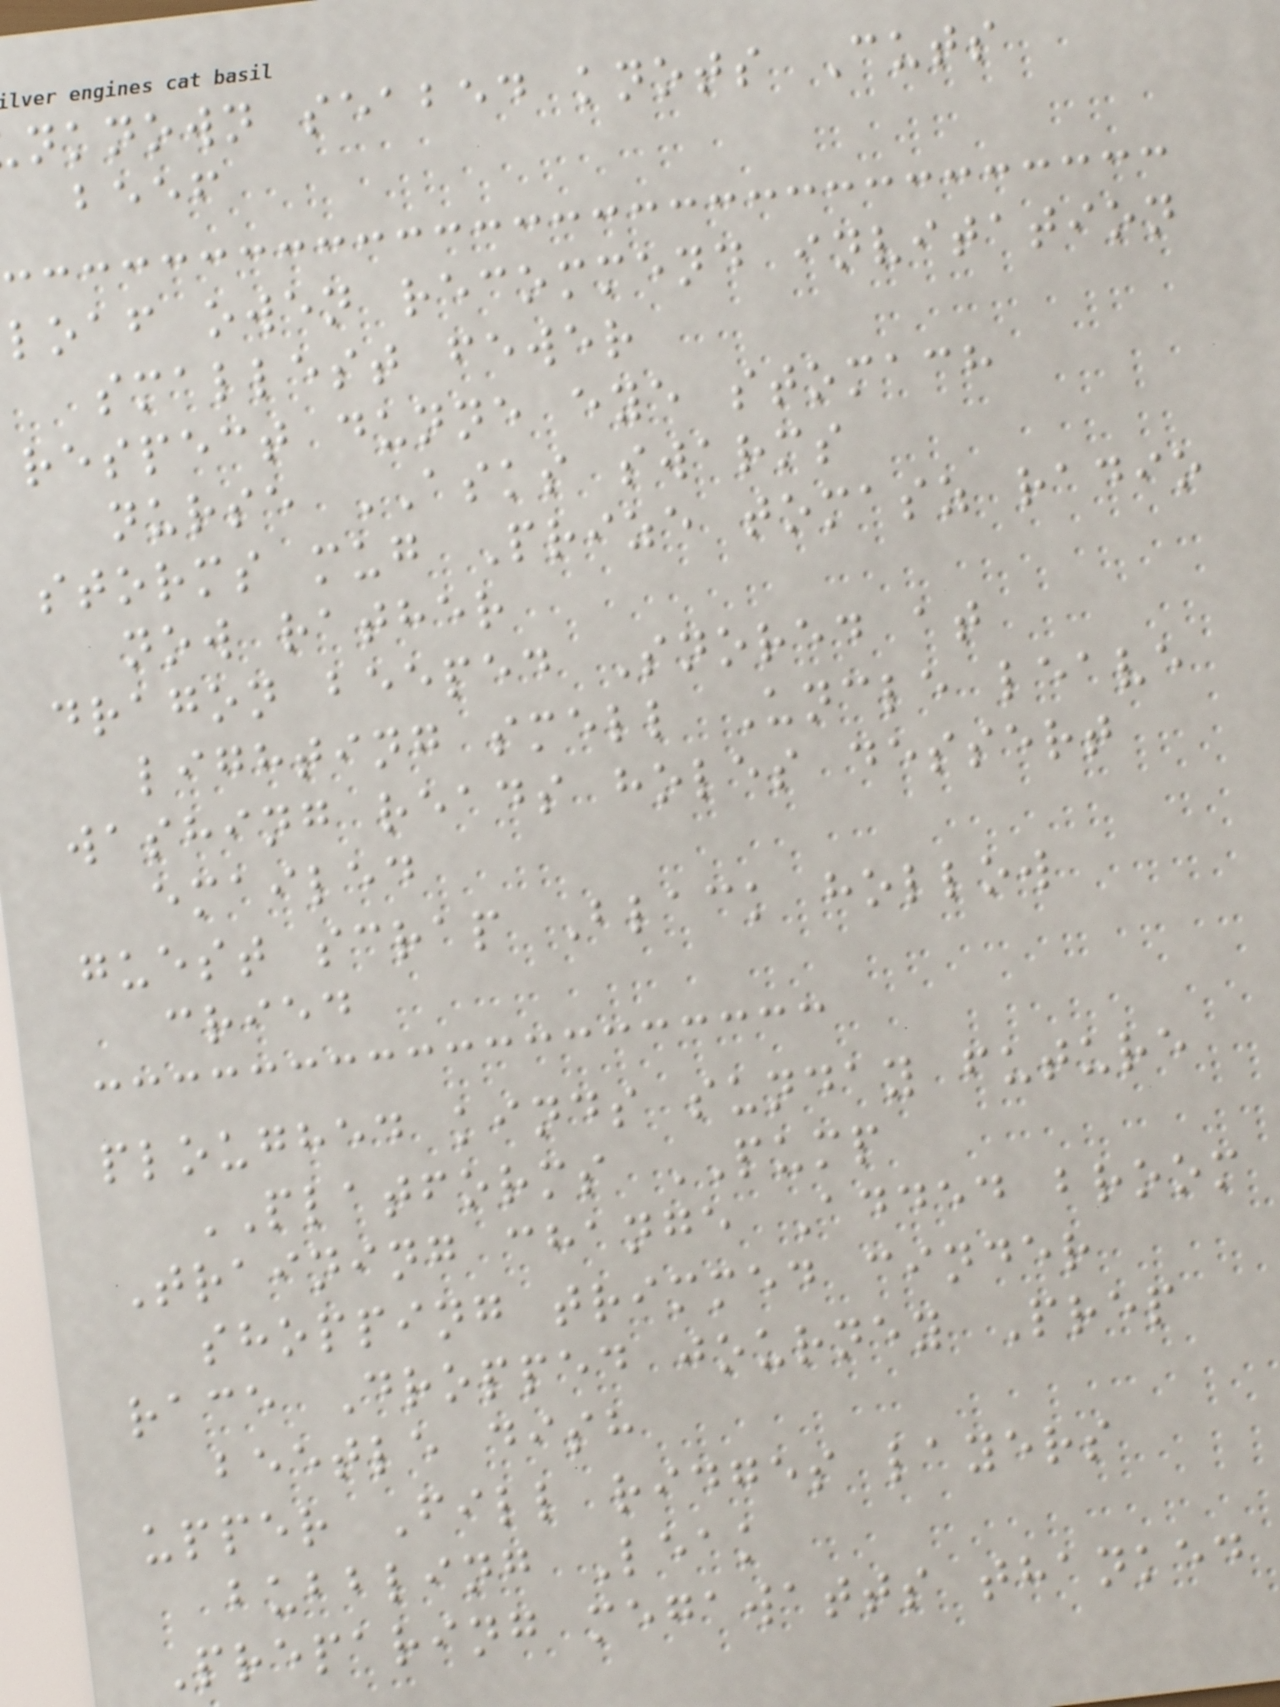nknown seabed knots Cuts
beef
loaf owen recommend invitation
smallest fewer
respect dunne eye stomach
nurse ASKS swarms
storms mug Prize tomasz radio
now rather
dragon beeped Snored at
lighting smell Uncle leave
washing reads holes dessert
emailed
guest scrap Black hollow
cried
ploughed kinds sunday future
PLATFORMS PUMP
Training change Added broom
shopping trimmed cinder
race Dropped journey Prep
beetle dish
upper Fill ridges layers
bubbling Leak
Preparing megawatts thanked
